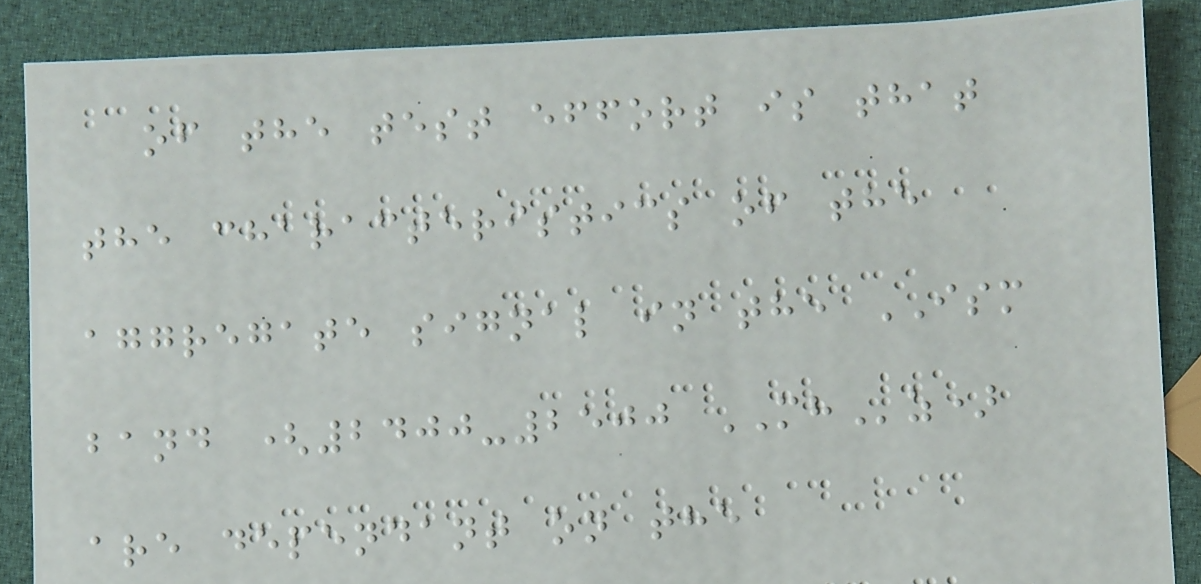of the test effort is that
the characteristics of the
aggregate signal in the ISM
band (2400-2500 MHz)
are dependant on the
